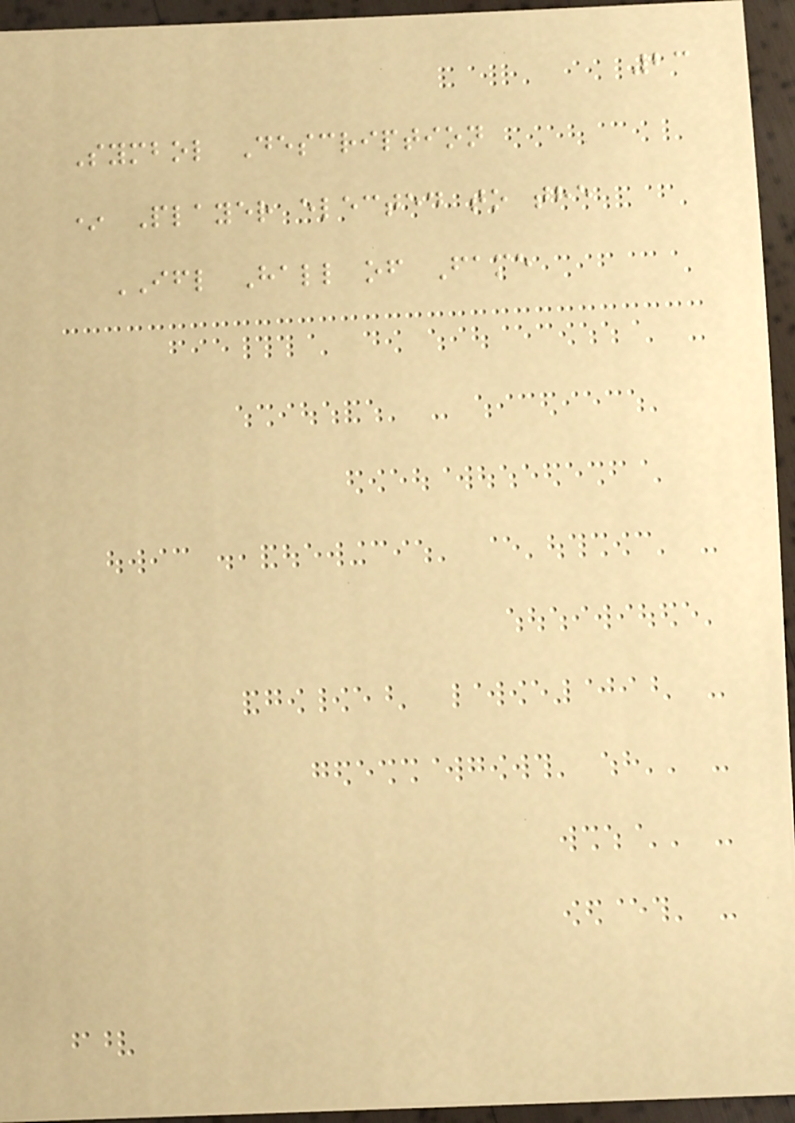23
Symbol Description
* Player elected to the
IFL Hall of Fame
